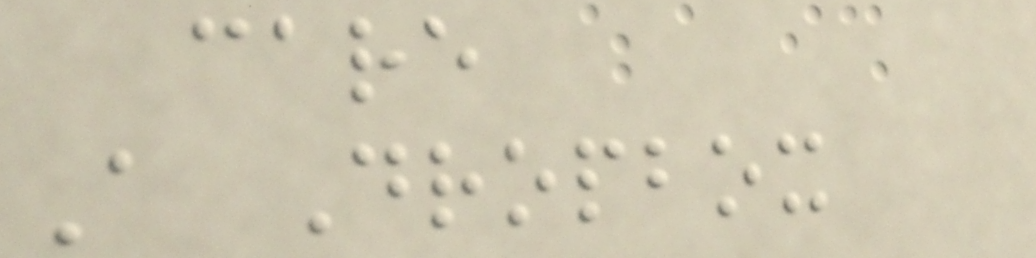care
A Dropbox
